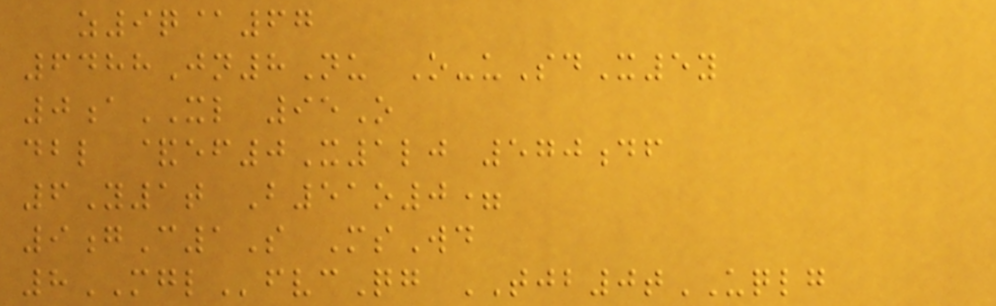z9q@67
6488Jn8Nu O-uSdX5y
0aXL 95O
dbl &ef0X1lj 570df
6Y1t B51o0=
9gC1S MsWd
8MGLfvcQg TJB0tUQLG
